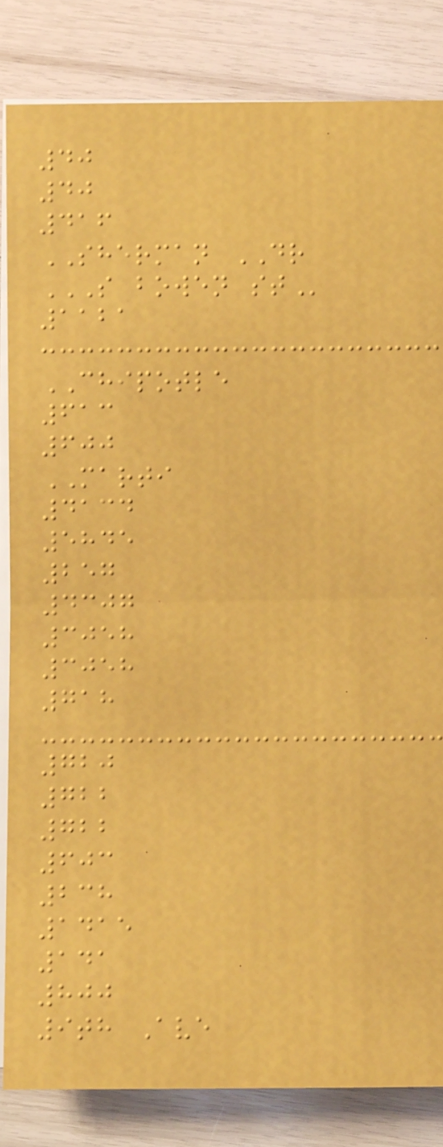40
40
416
SHERMAN DR
S BOWEN ST
1121
CHIPOTLE
613
600
MARTI
4134
5845
257
4307
3058
3058
718
720
722
722
603
238
1415
141
800
9th Ave
